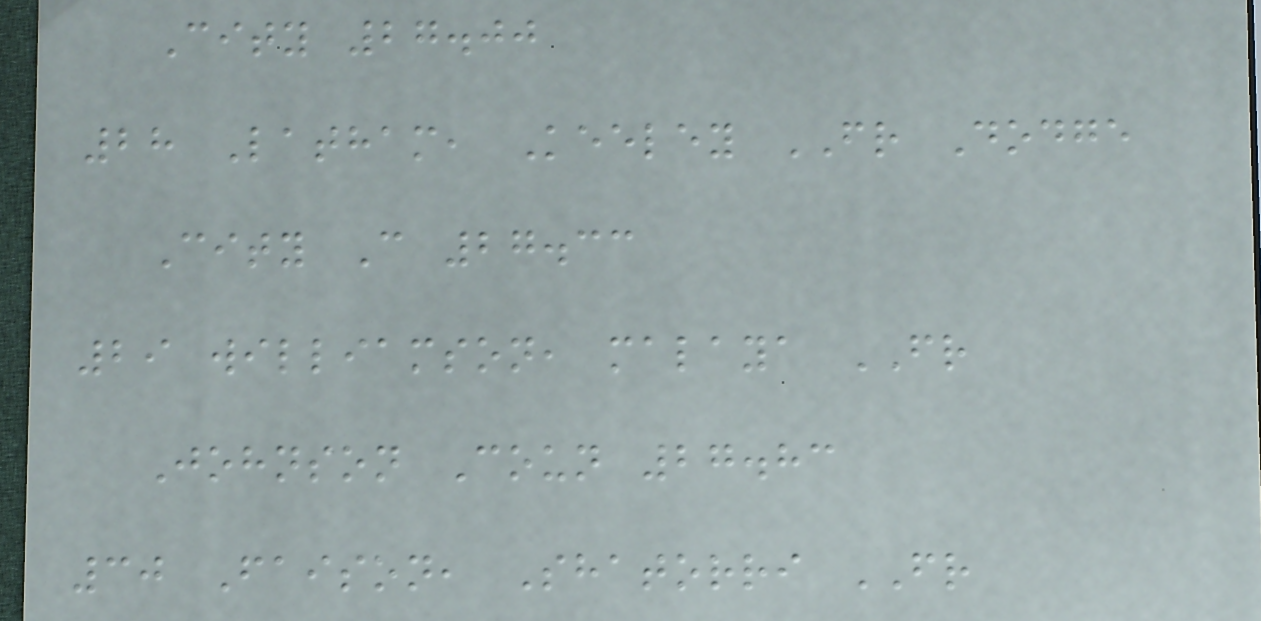City 27.00
28 Latham, Keeley FR Dodge
City C 27.33
29 williamson, malaya FR
Johnson Coun 27.83
30 Faison, Shatorri FR
